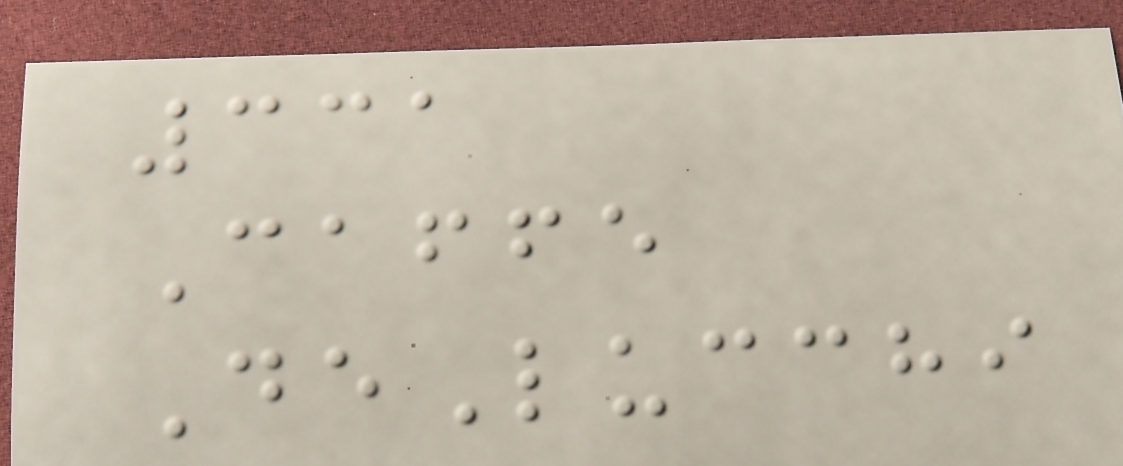331
Caffe
DeLucchi
